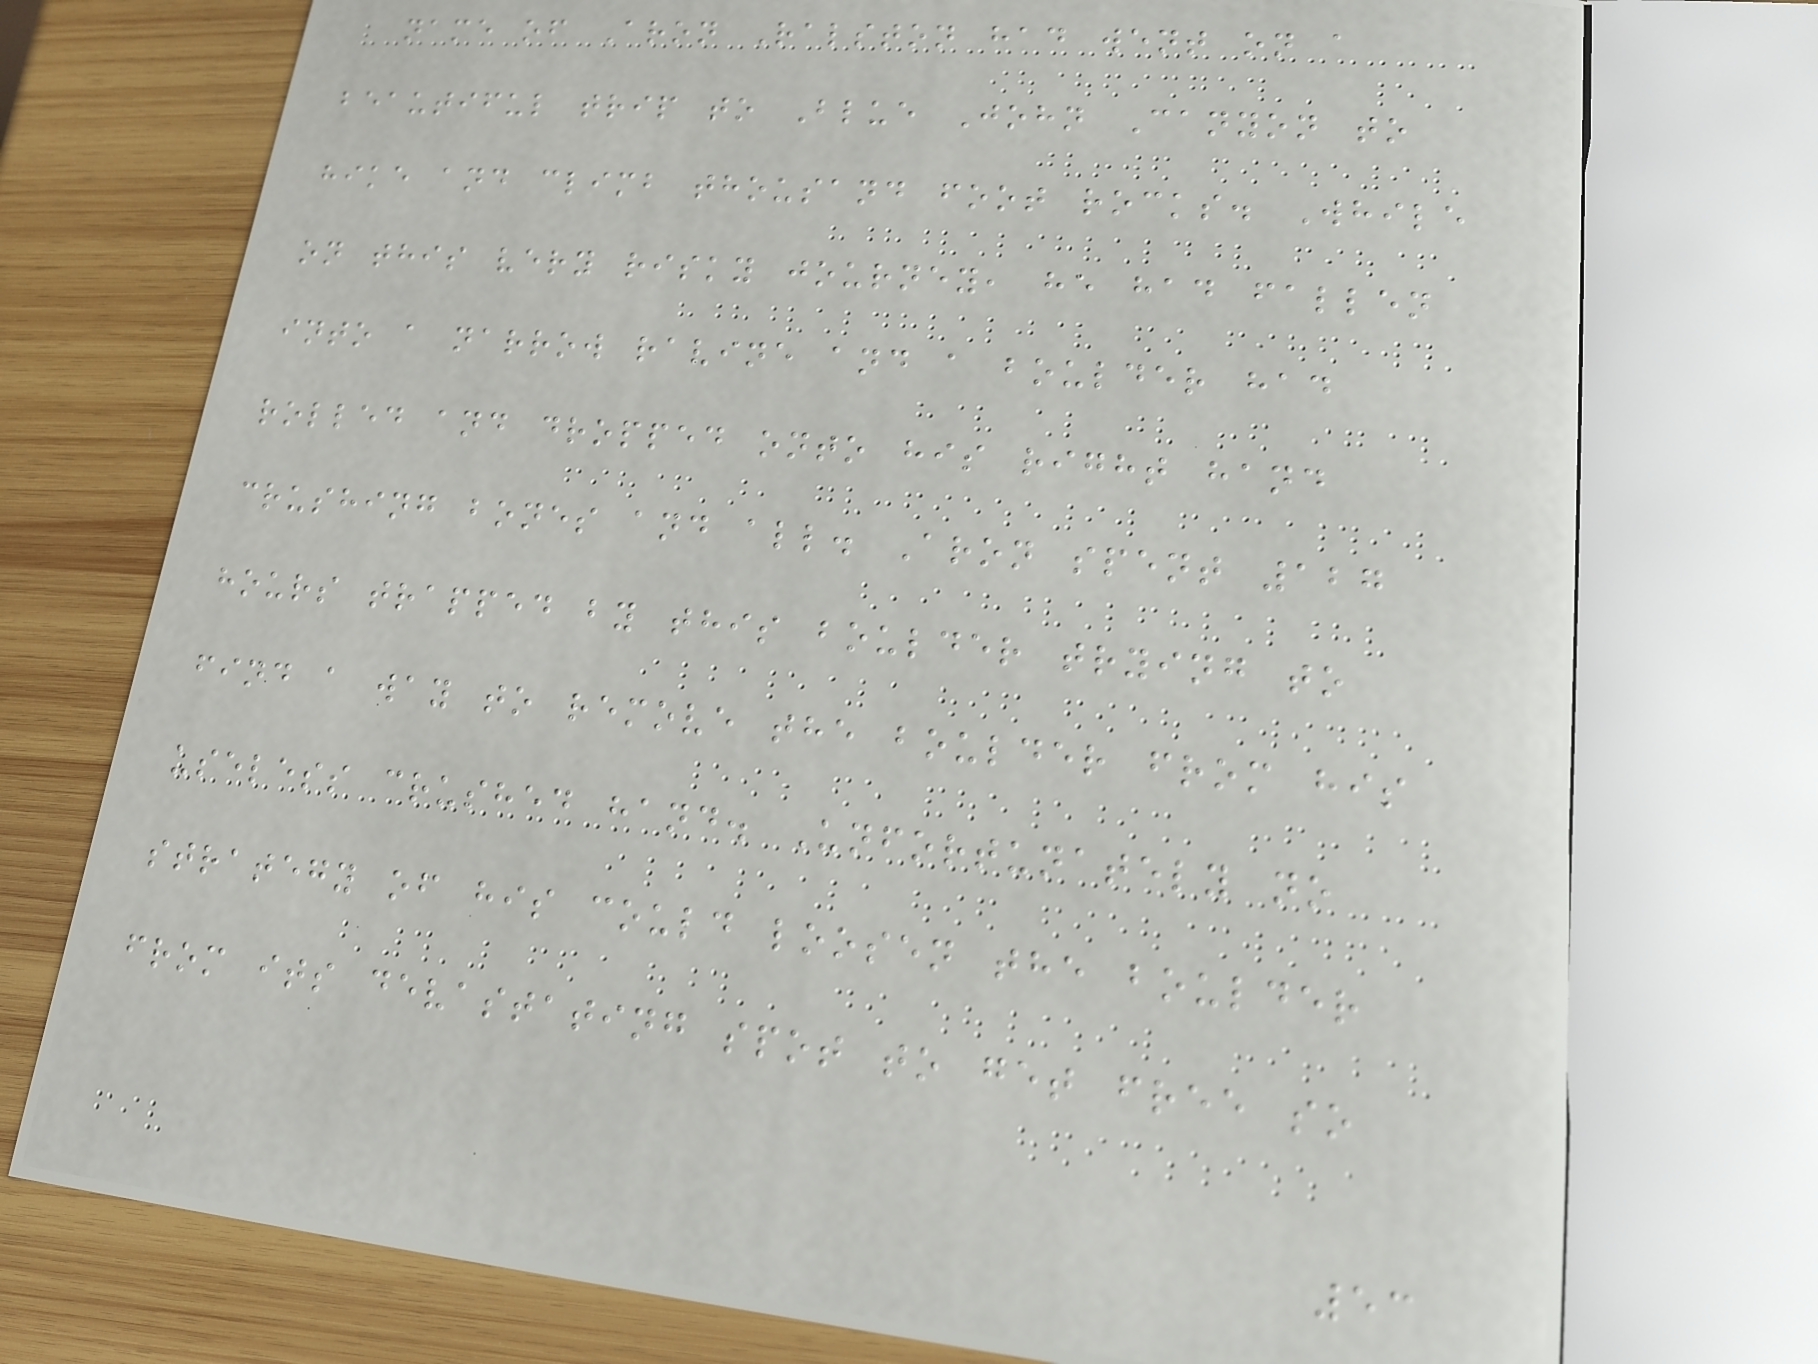name of Aron Ralston had went on a
beautiful trip to Blue John Canyon to
hike and climb thousand foot rocks. While
on this very risky journey, he had fallen
into a narrow ravine and a boulder had
rolled and dropped onto his right hand
crushing bones and all. Aron spent 127
hours trapped by this boulder trying to
find a way to remove the boulder from his
useless crushed hand. Unfortunately no
strategy of his could loosen the boulder
from its devastating spot to get free so
53
